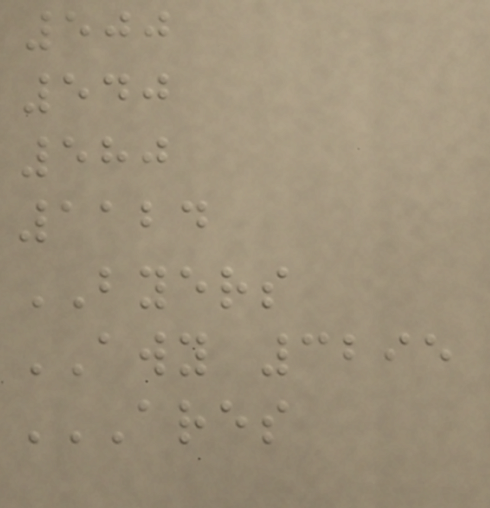500
540
580
1124
BYERS
AWY 3295
ARES
